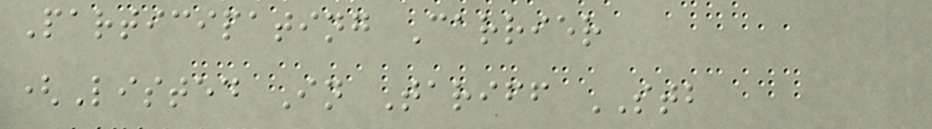Participating Carrier
(Listed In Tariff STB
